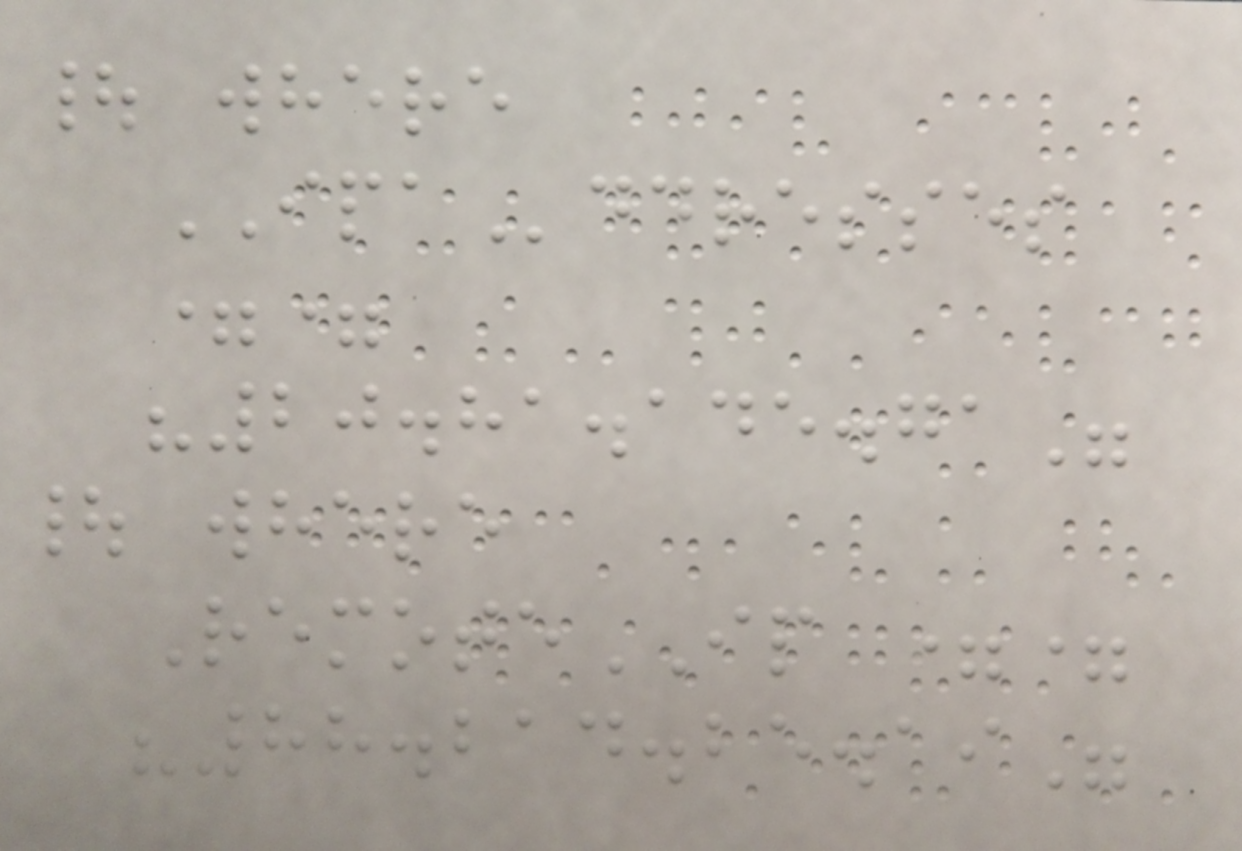| where
IPAddresses
==
"20.81.145.71"
| where
RemoteIP ==
"88.214.25.19"
